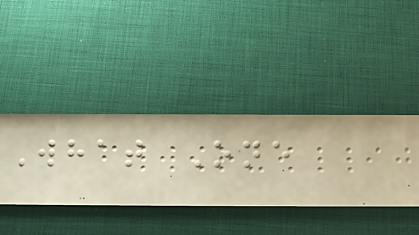What One
